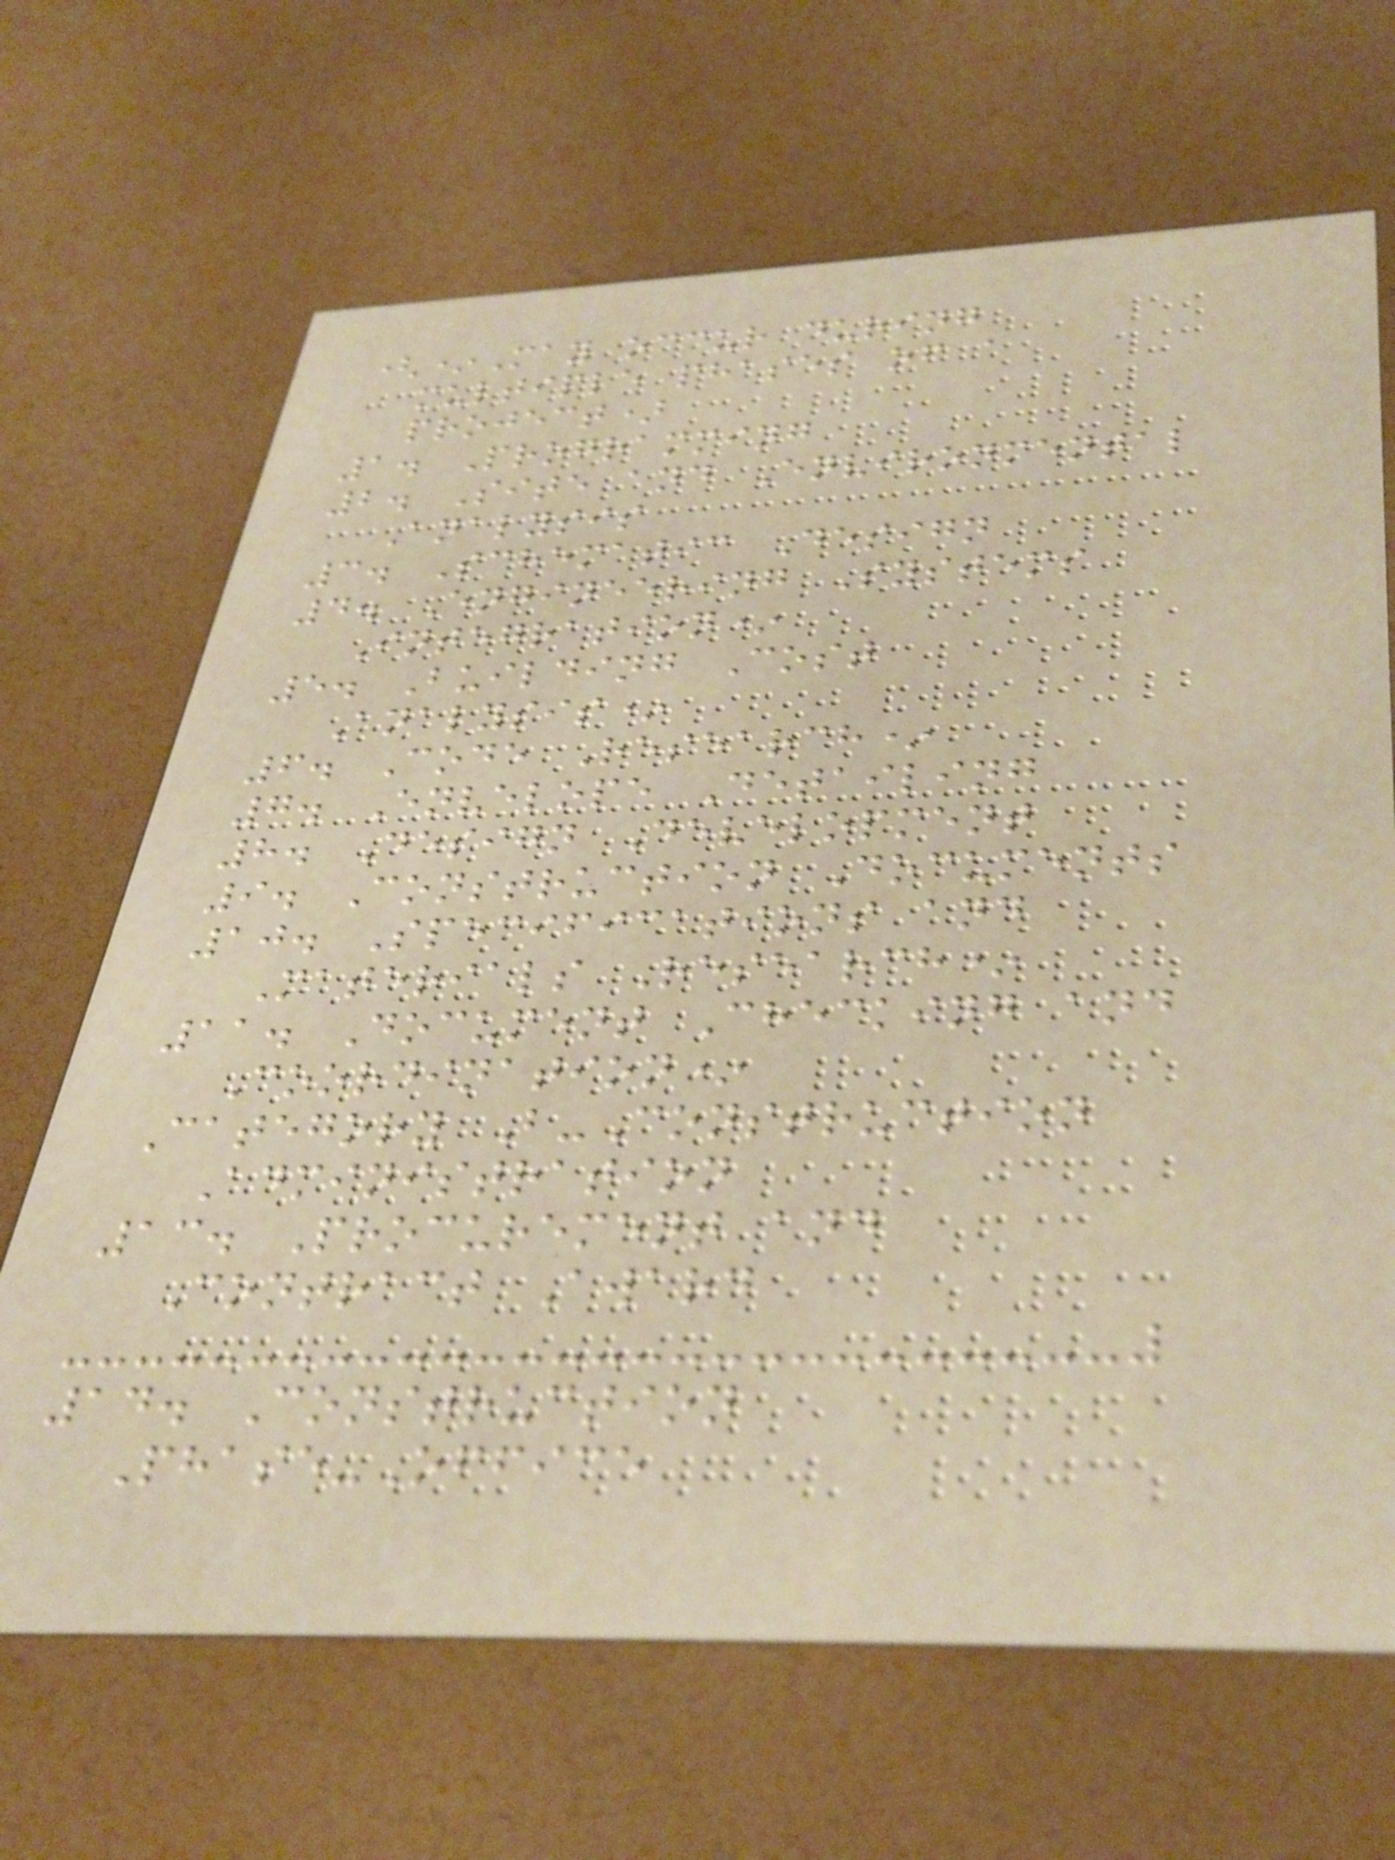(*May occur during
multiple phases of a
project)
1. Programming
2. Site and Environmental
Analysis
3. Schematic Design
4. Engineering Systems
Integration*
5. Building Cost
Analysis*
6. Code Research*
7. Envelope Detailing
8. Design Development
9. Construction Documents
10. Specifications and
Materials Research*
11. Document Checking and
Coordination*
Category B-Construction
Administration
13. Procurement and
Contract Award
14. Construction
Phase-Office
